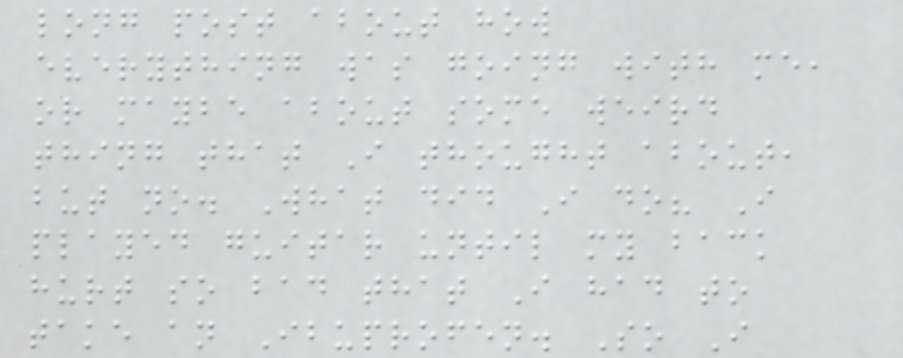long post about how
everything was going with me,
or maybe about some weird
thing that I thought about,
but no. What did I do? I
played guitar until my back
hurt so bad that I had to
take an Ibuprofen. So I
